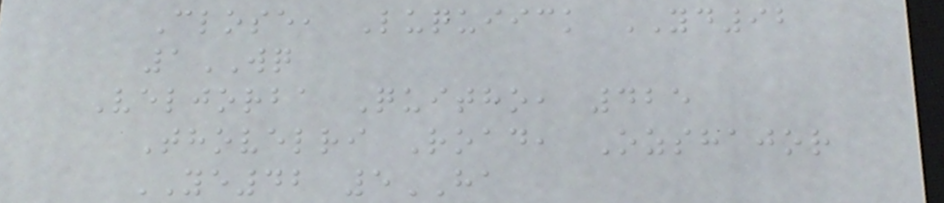Close, Luquiick YD92
1WQ
Veljorba Quitho, 425
Thovelri Road, Ozshajor
YE42 5HA
